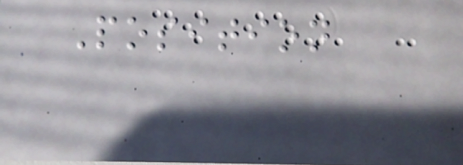Position
